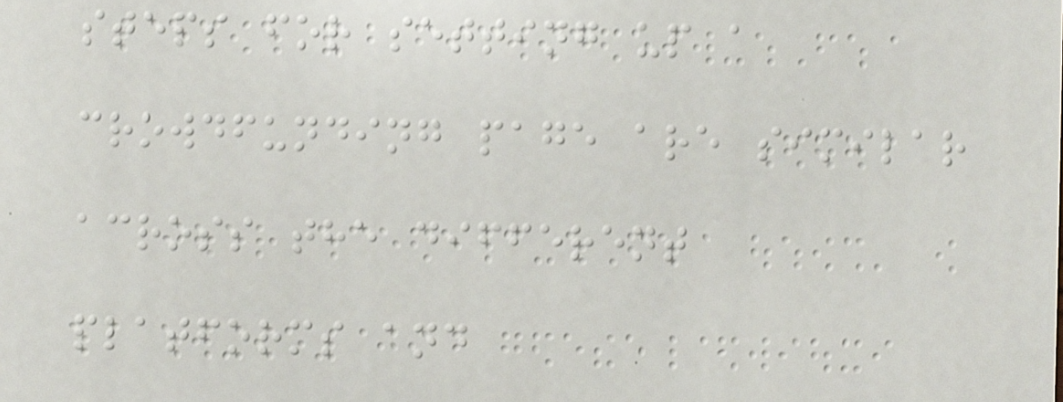steps for setting up a
crowdfunding page are similar
across the different
platforms and
